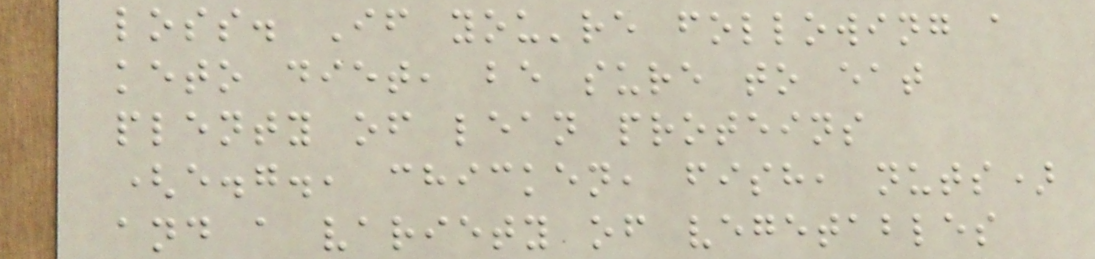loss. If you're following a
keto diet, be sure to eat
plenty of lean proteins
(e.g., chicken, fish, nuts)
and a variety of vegetables
